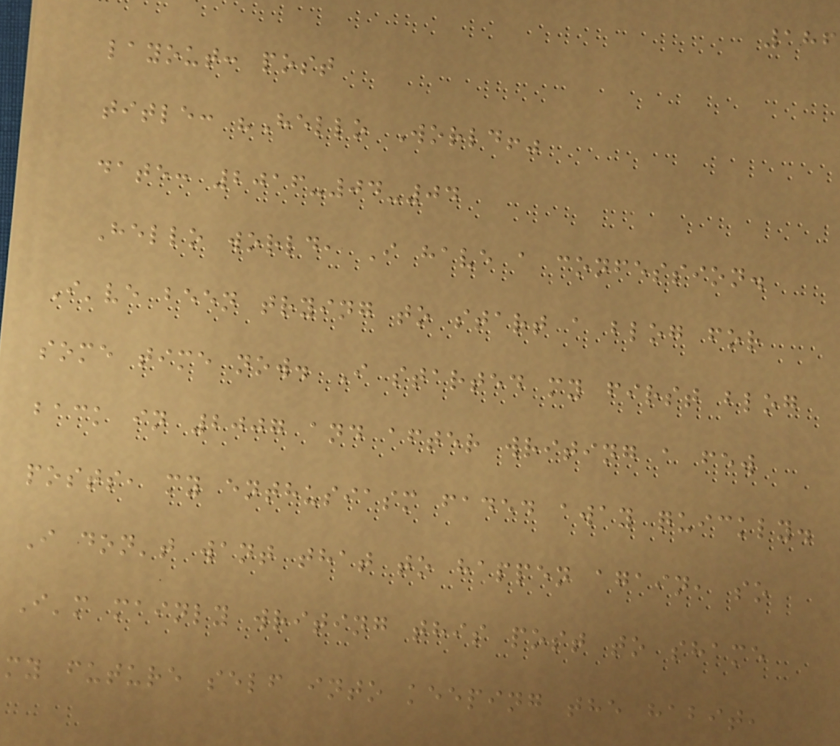186
layout: post
title: "Hello World!"
date: 2016-04-04
Hello world, I have a confession.
I've been trying to start a blog for
some time now. I started my first blog
back in 2007 and after writing a few
posts, my enthusiasm faded away quickly.
I don't want that to happen again, so
I'm mainly writing this post to shame
my future self into keeping the habit,
